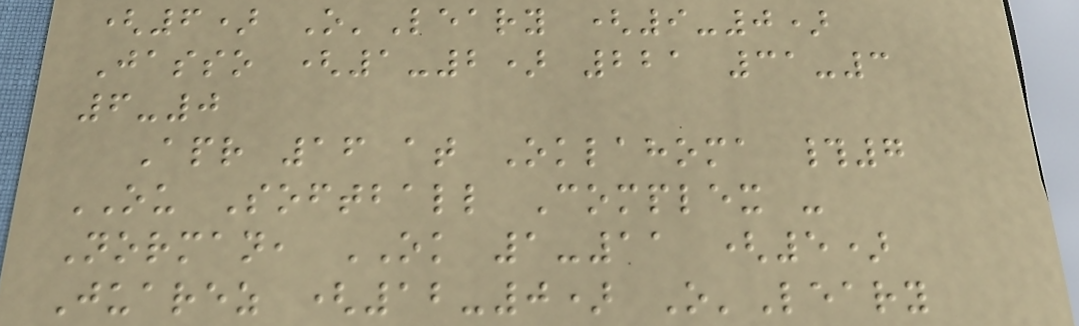(6) O'Leary (9-0)
Jasso (1-2) 221 31-3
6-0
Apr 16 at Oklahoma #7
OU Softball Complex -
Norman, OK 1-11 (5)
Juarez (12-0) O'Leary
